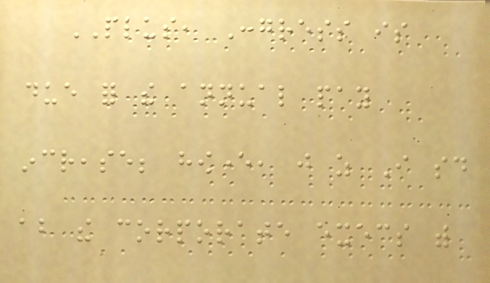PLUS, Congress is
due for the annual pay
increase; however, just as I said
about the corporate execs with
